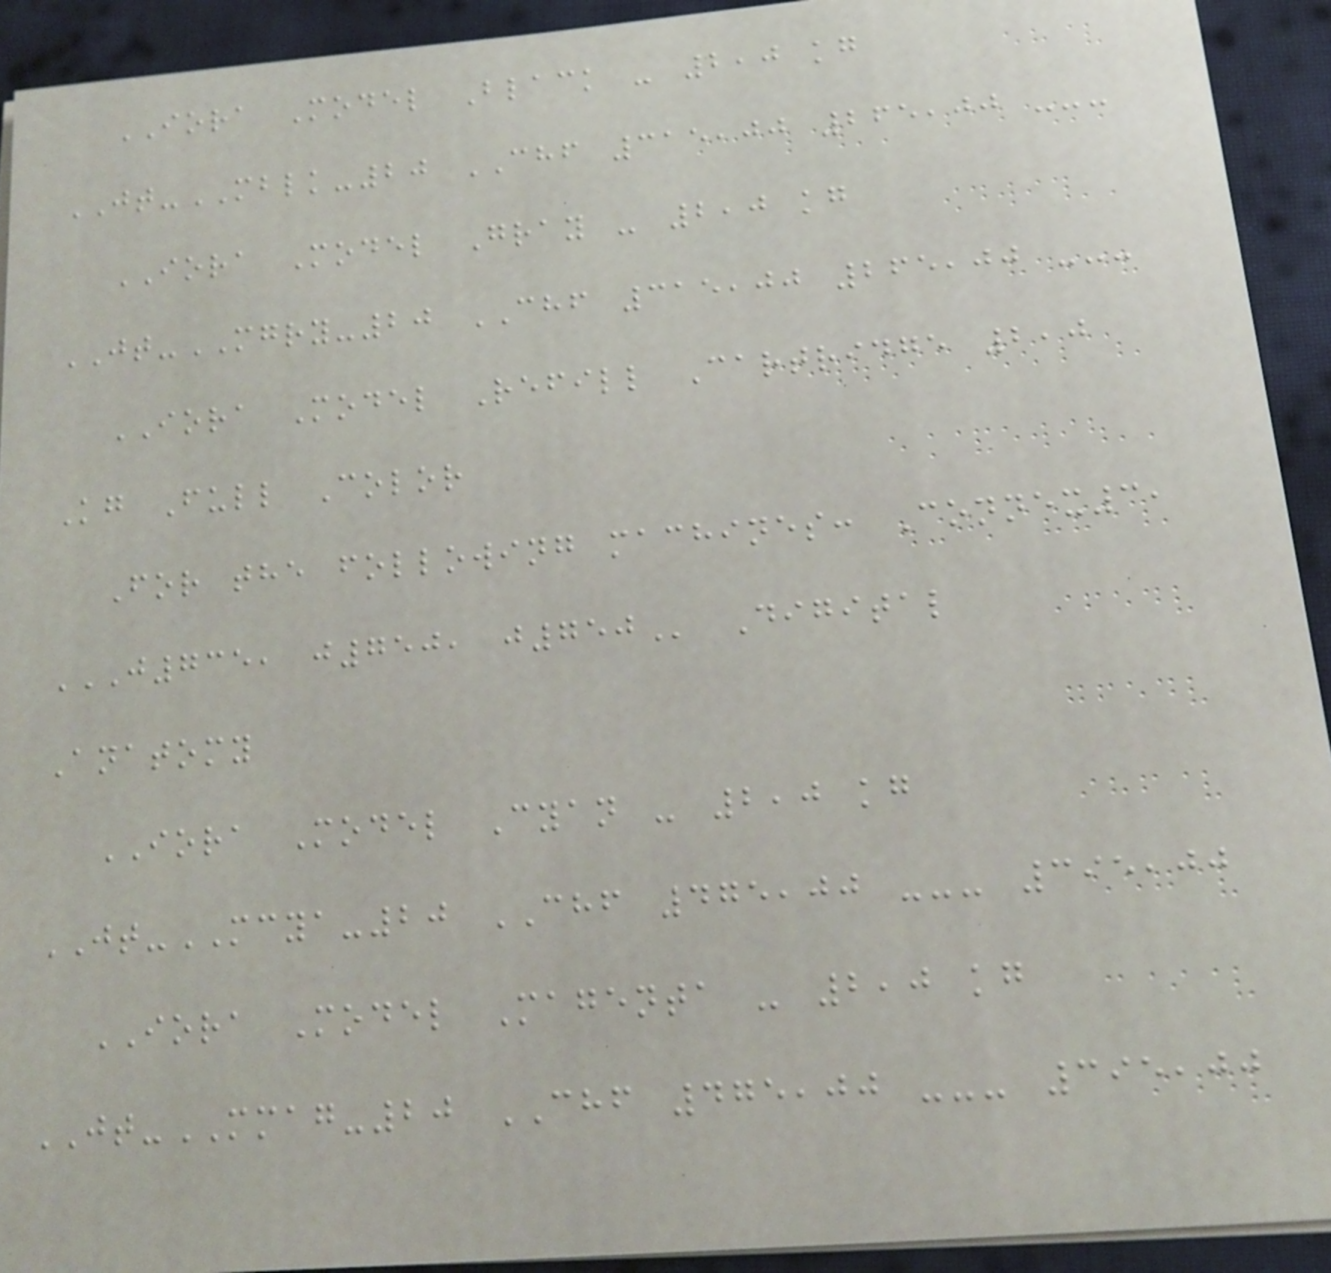IORA Model Black - 2,0 kg
JT-MBLK-20 CHF 315,00 265,00 ---
IORA Model Gray - 2,0 kg
JT-MGRY-20 CHF 315,00 265,00 ---
IORA Model Refill Cartridge 2,0
Kg Full Color
For the following machines: Connex3,
J735, J750, J750 Digital
Anatomy
IORA Model Cyan - 2,0 kg
JT-MCYA-20 CHF 475,00 --- 395,00
IORA Model Magenta - 2,0 kg
JT-MMAG-20 CHF 475,00 --- 395,00
